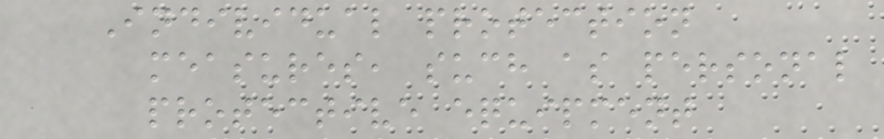Individual protection
measures, such as personal
protective equipment
